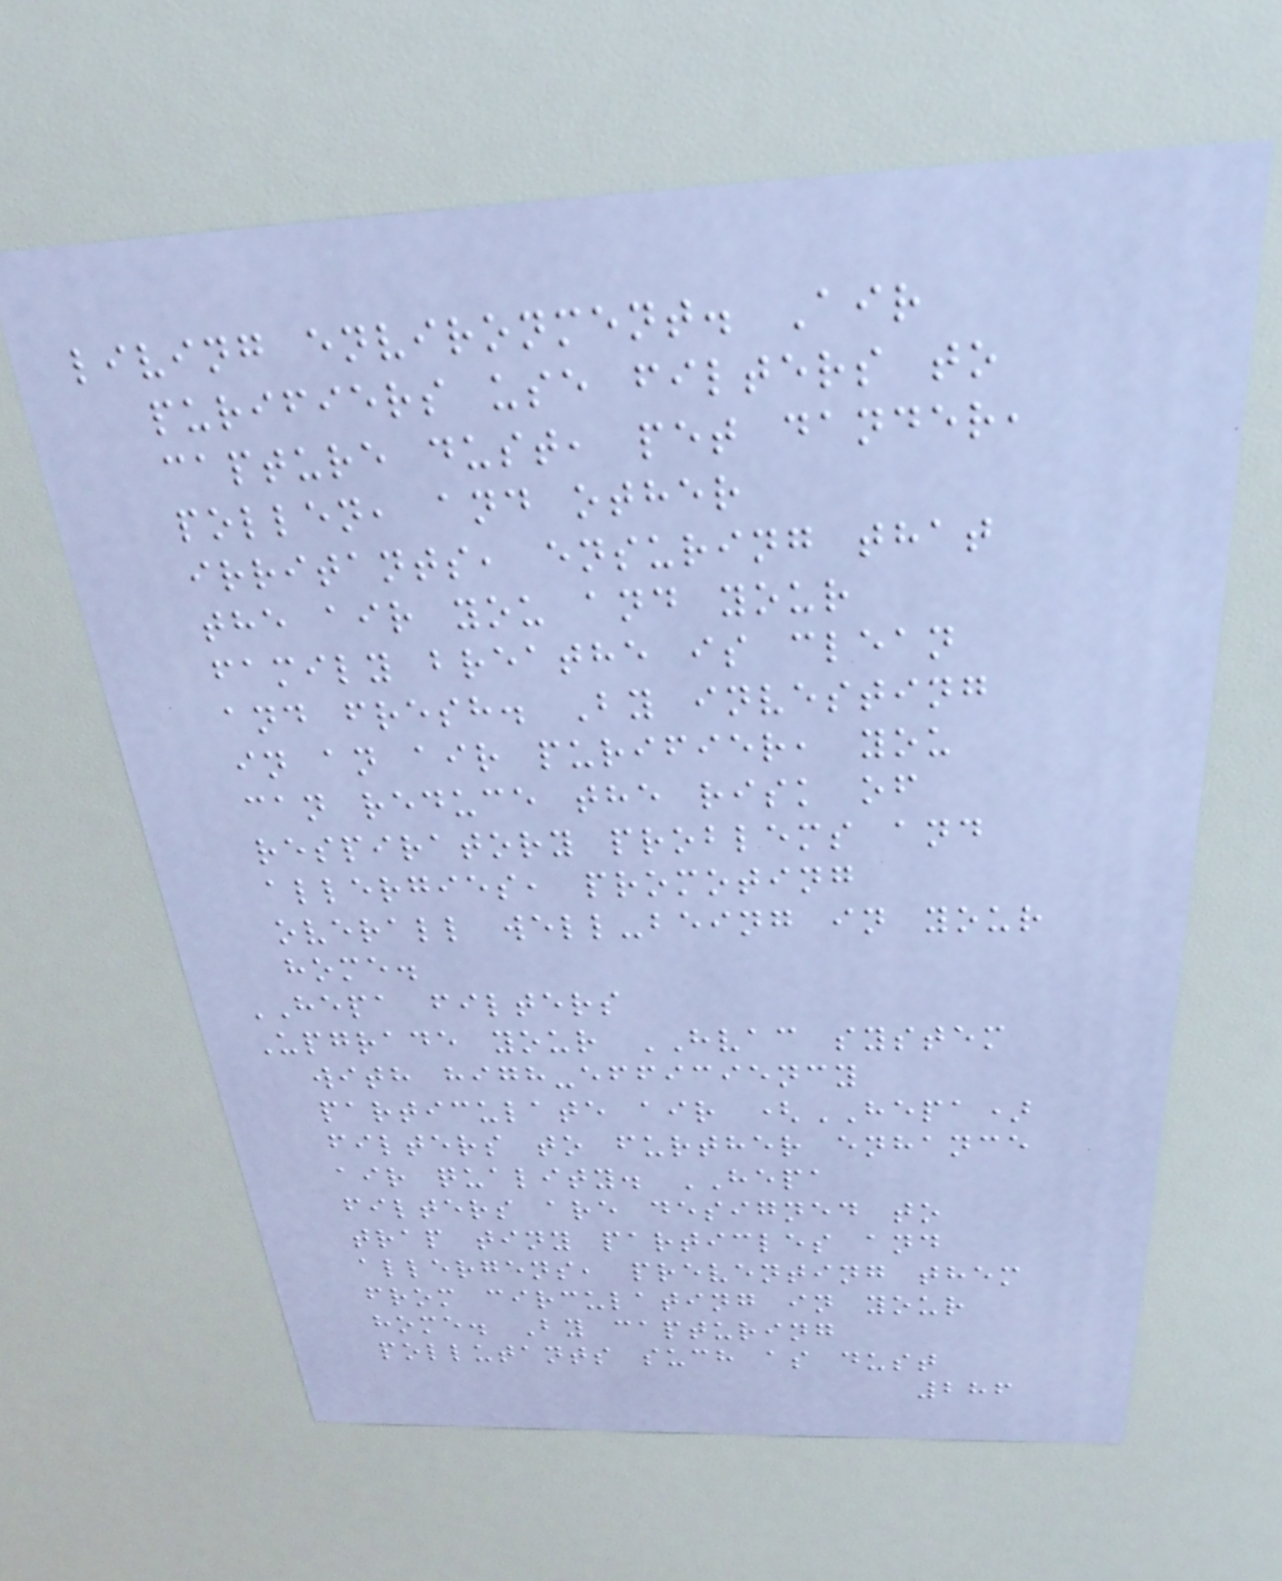living environment. Air
purifiers use filters to
capture dust, pet dander,
pollen, and other
irritants, ensuring that
the air you and your
family breathe is clean
and fresh. By investing
in an air purifier, you
can reduce the risk of
respiratory problems and
allergies, promoting
overall well-being in your
home.
HEPA filters
Upgrade your HVAC system
with high-efficiency
particulate air (HEPA)
filters to further enhance
air quality. HEPA
filters are designed to
trap tiny particles and
allergens, preventing them
from circulating in your
home. By capturing
pollutants such as dust
286
